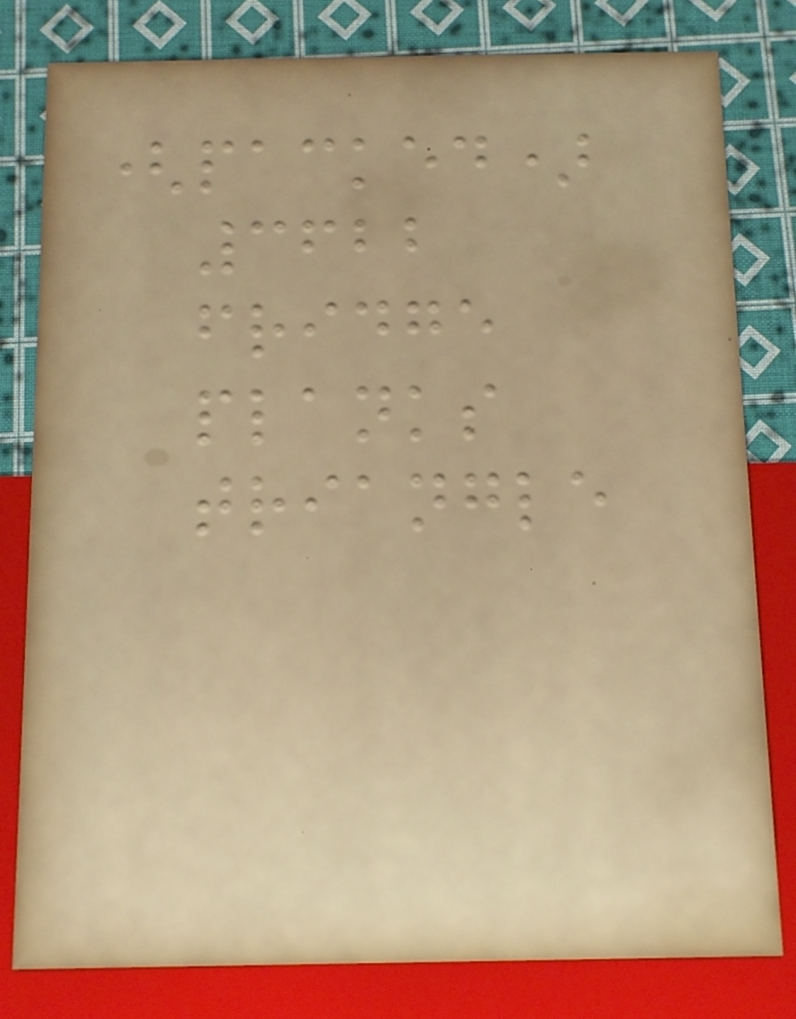(packed)
3622
fridge
planks
triangle
